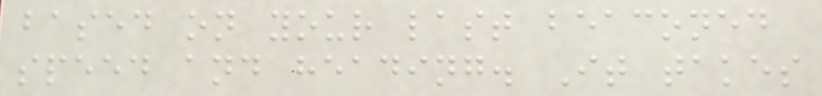based on your last beaconed
speed and heading. It takes
